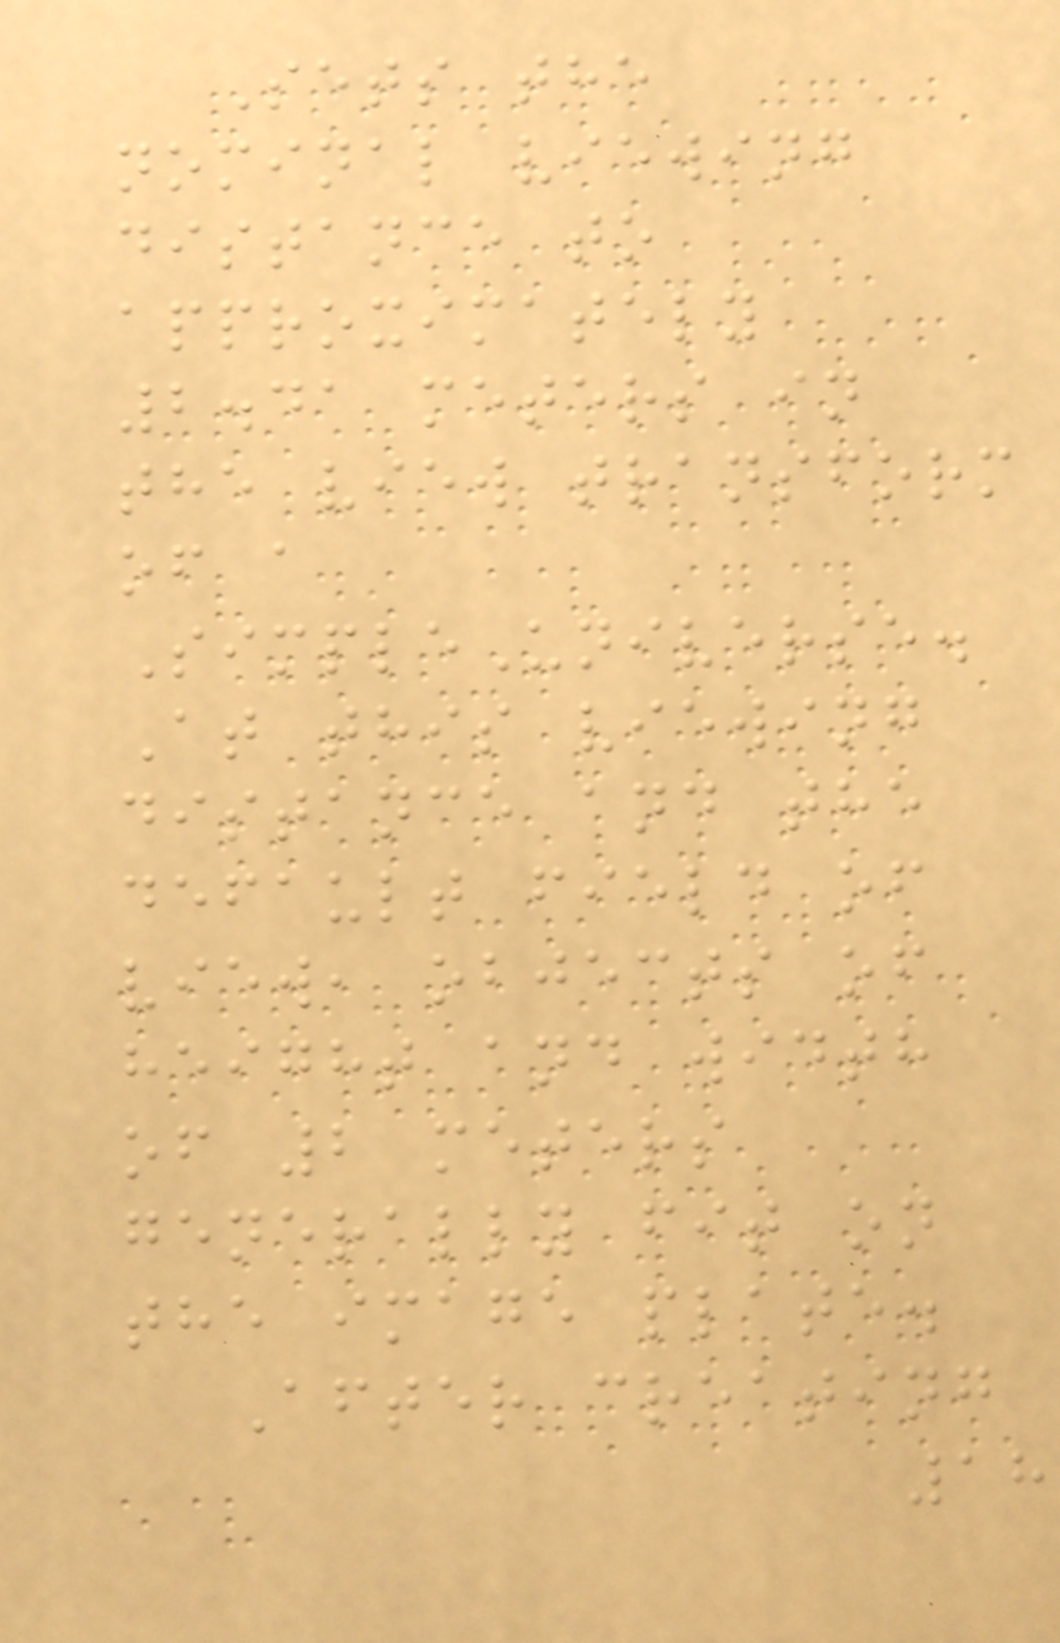Sets the
nominal viewing
distance to
approximately
2.41 meters in
the view transform
of a
SimpleUniverse.
At this viewing
distance and the
default field of
view, objects of
height and width
of 2 meters
generally fit on
the image plate.
After creating
18
